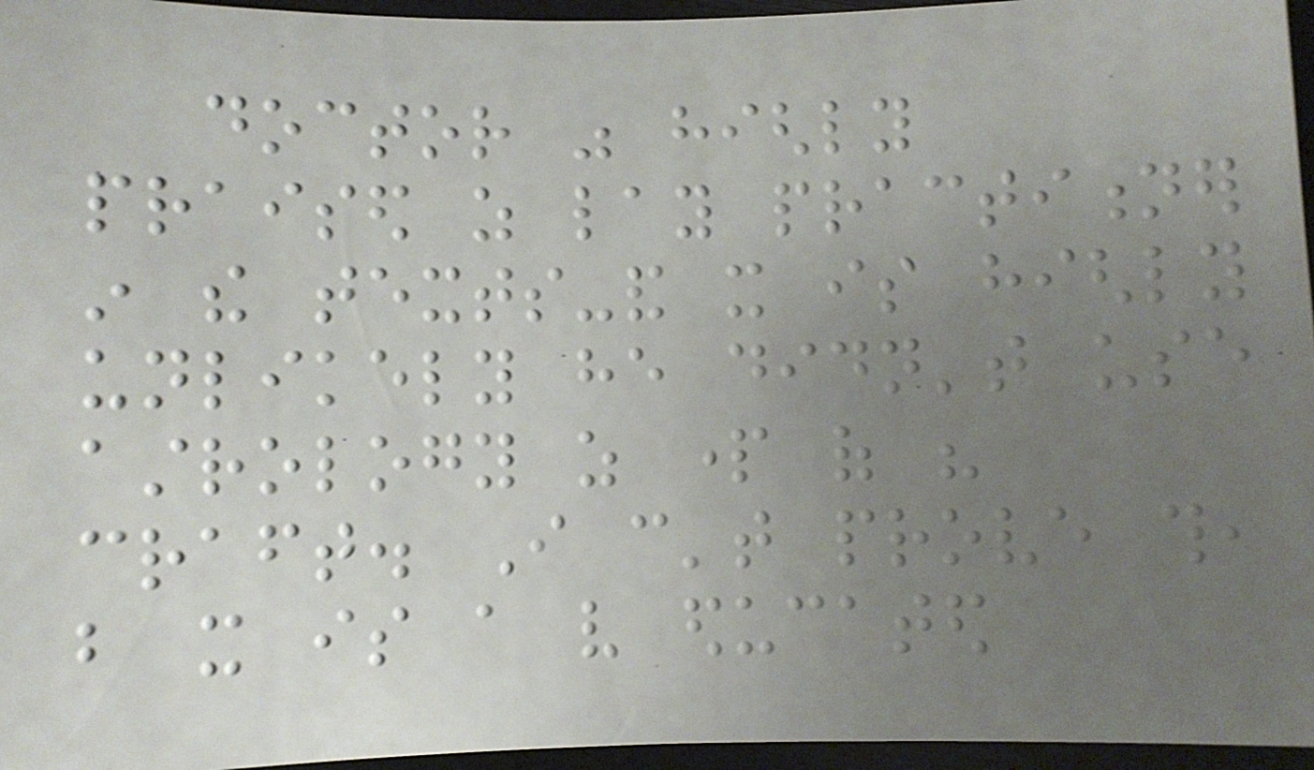doctor was highly
praised as lay practitioner
in the texts-and it is highly
unlikely he didn't use
astrology as part of his
craft. I can't prove this,
but it is a very educated
